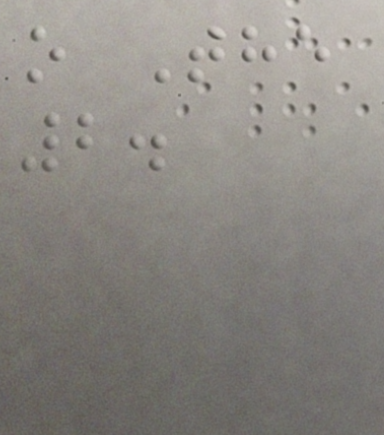o The
2.
